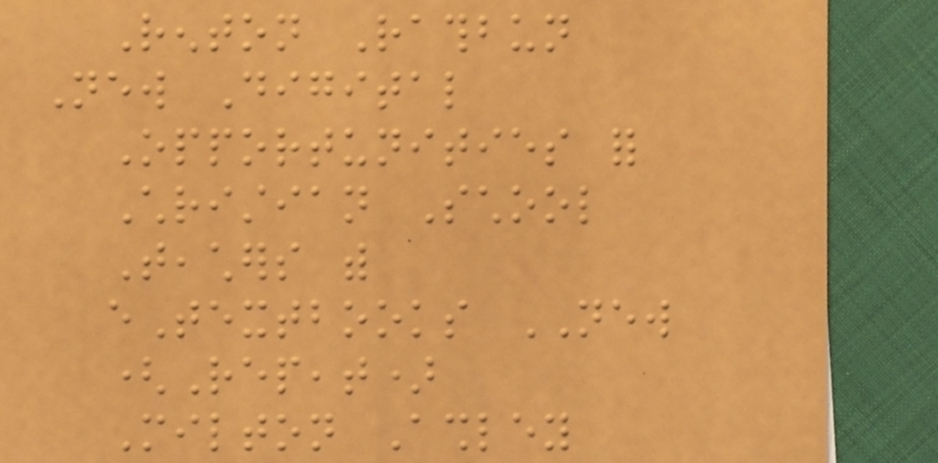Renton Rathbun
New Digital
Opportunities for
Christian School
Teachers with
eTextbooks NEW
(Repeat)
Milton Ashley
